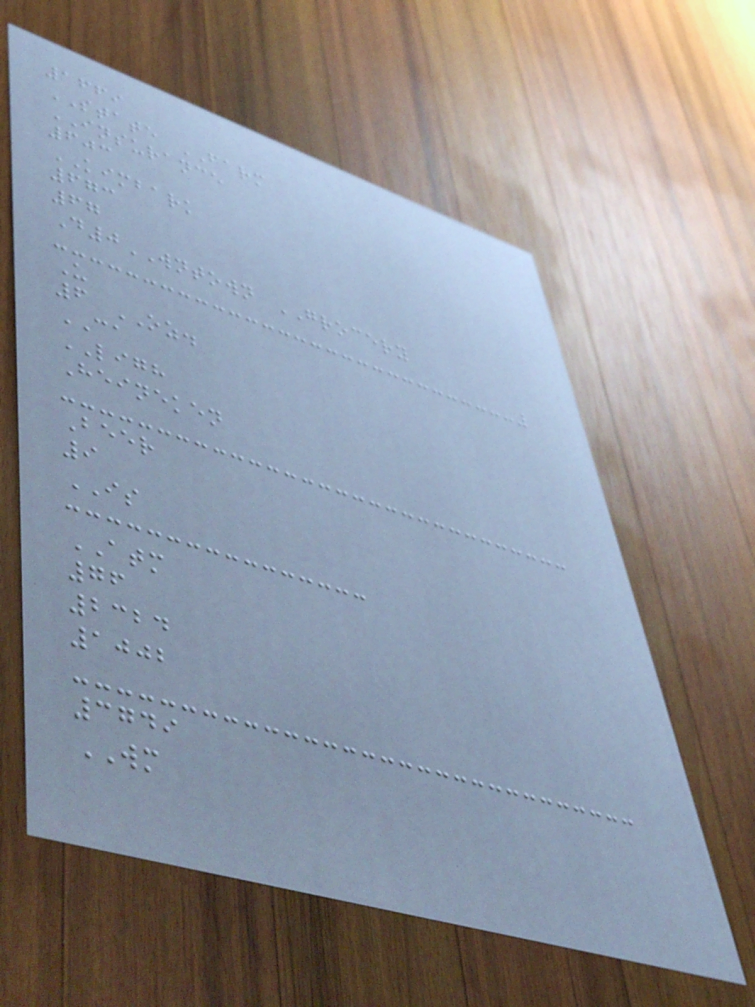1669
STATE FARM
INSURANCE
603
KIMBARK
673
67
D0WNTOWN GROCERY
U
6 OZ.
CA
LIGH
Heineken
Beer
9
IS
ATM
76
2324
1002
3749
WM
